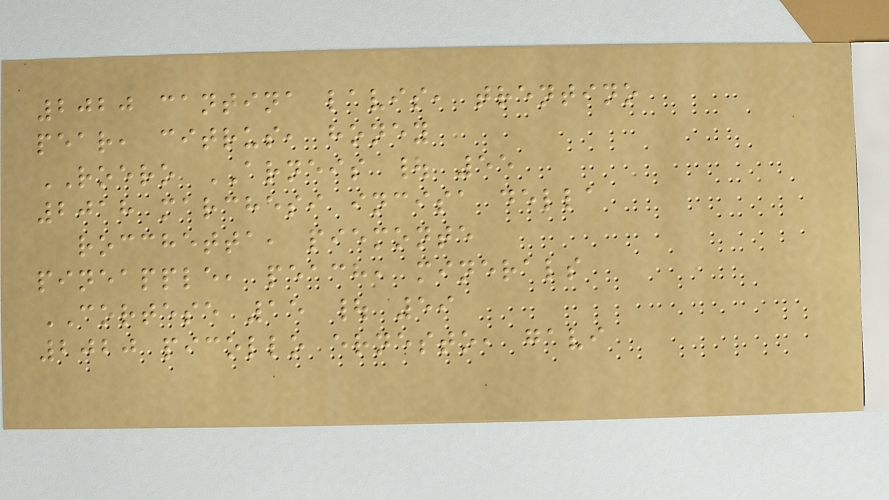2020 cantina lavis, trentino
pear, citrus, honey
ROERO ARNEIS | 55
2018 marchesi incisa della
rocchetta, piemonte
pineapple, peach, minerals
CORTESE 15 | 59
2020 picollo ernesto, gavi
